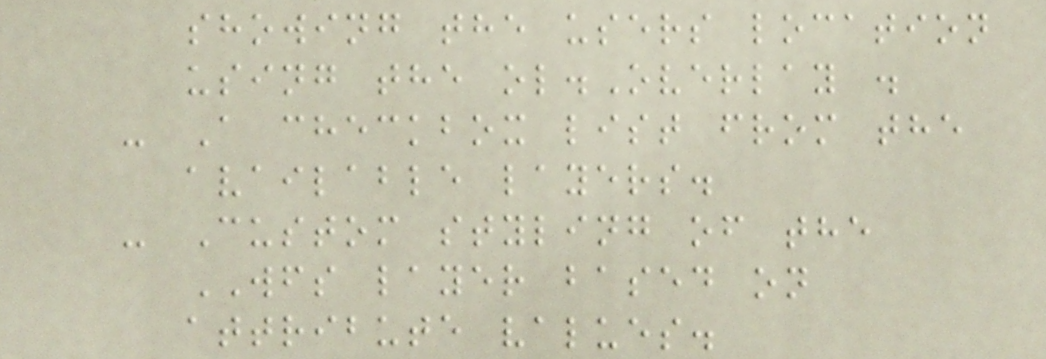showing the users location
using the ol.Overlay .
- A checkbox list from the
available layers.
- Custom styling of the
WFS layer based on
attribute values.
